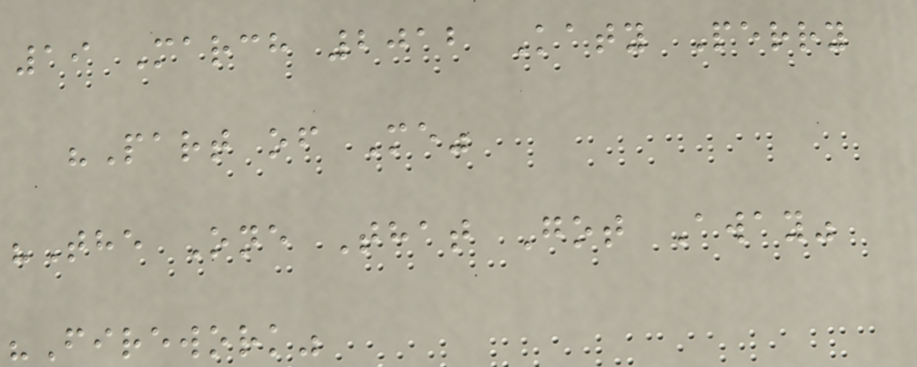19 March 2012 Katy Perry
"Part of Me"
"The One That Got Away"
"Firework"
